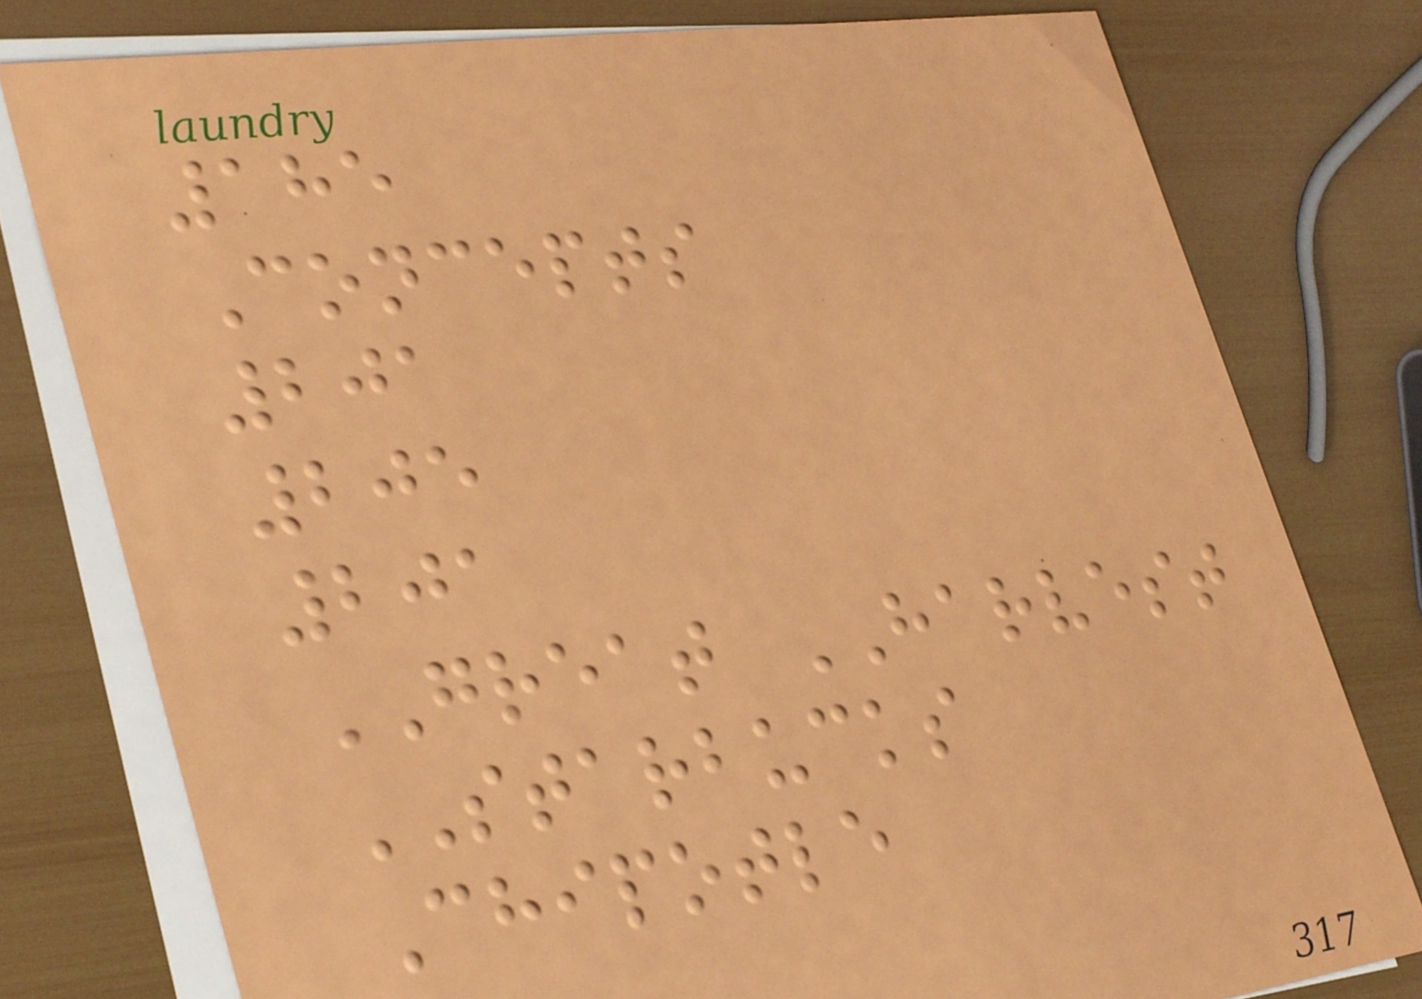185
Concepts
201
205
201
GREAT HARVEST
STARBUCKS
Chipotle
